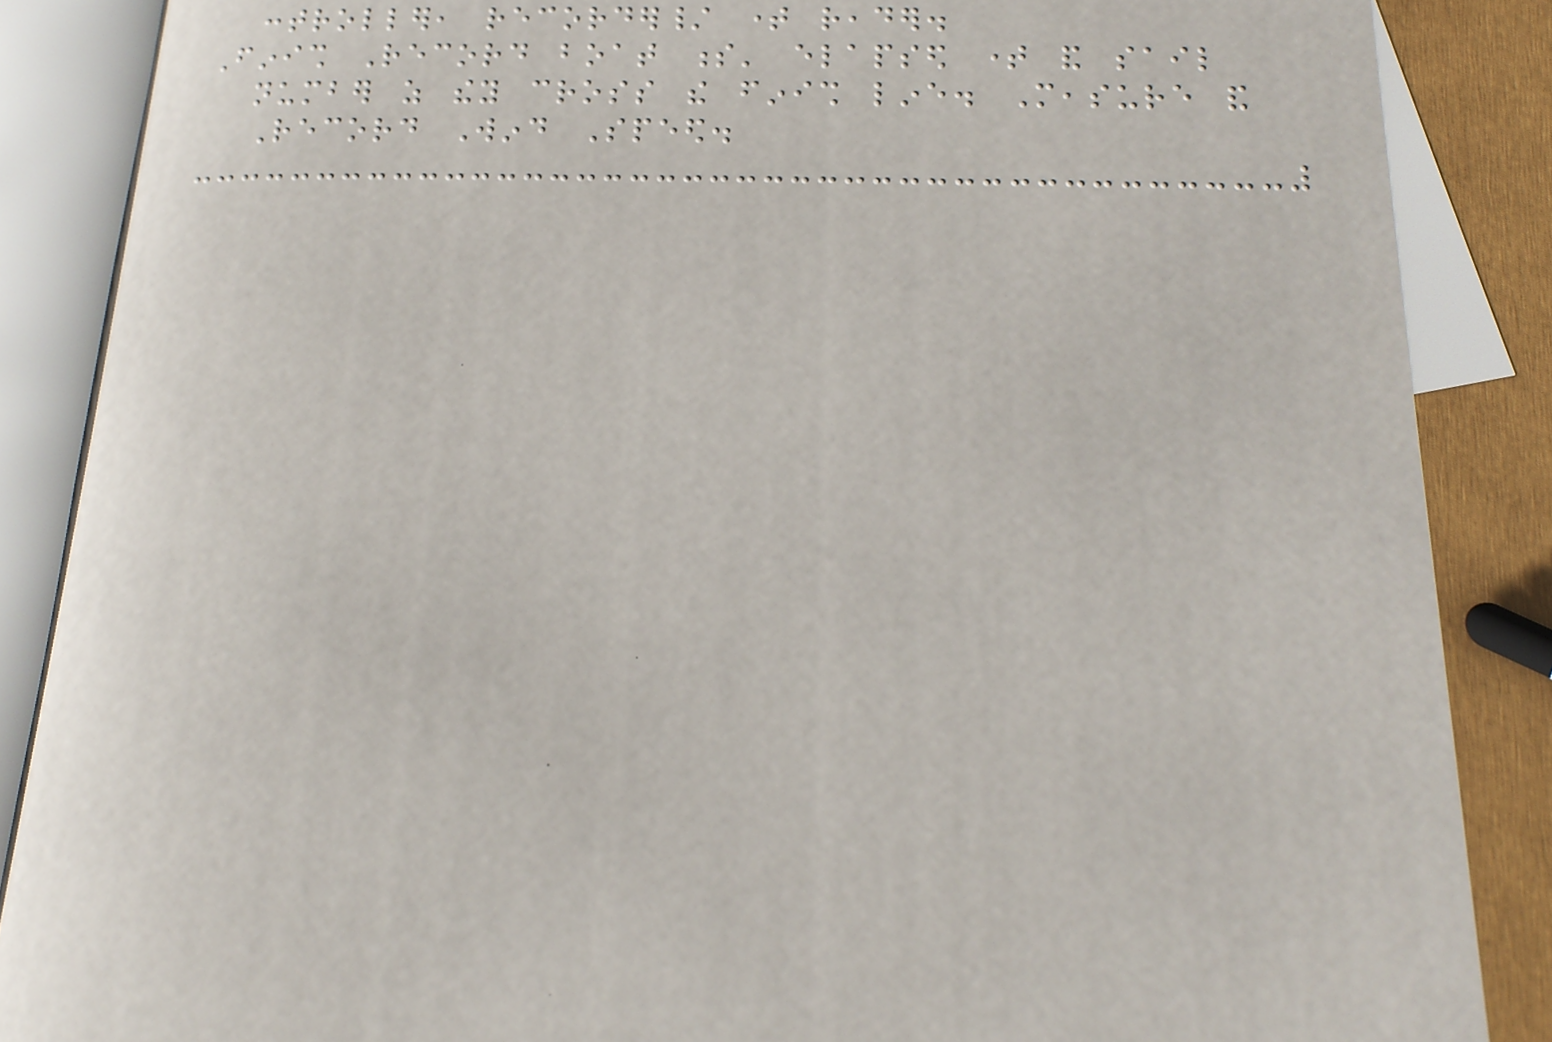controller, recorder/ time reader.
Finish Record boat s' elapsed time and sail
number as they cross the finish line. Measure and
Record Wind Speed.
